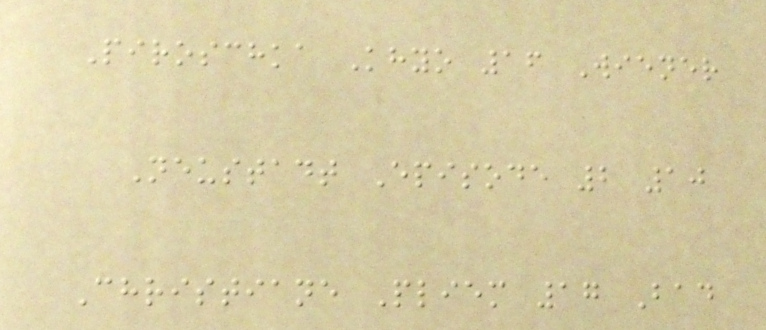Piroschka Khyo 16 Wiener
Neustadt Episode 2 10
Christiane Pliem 17 Bad
